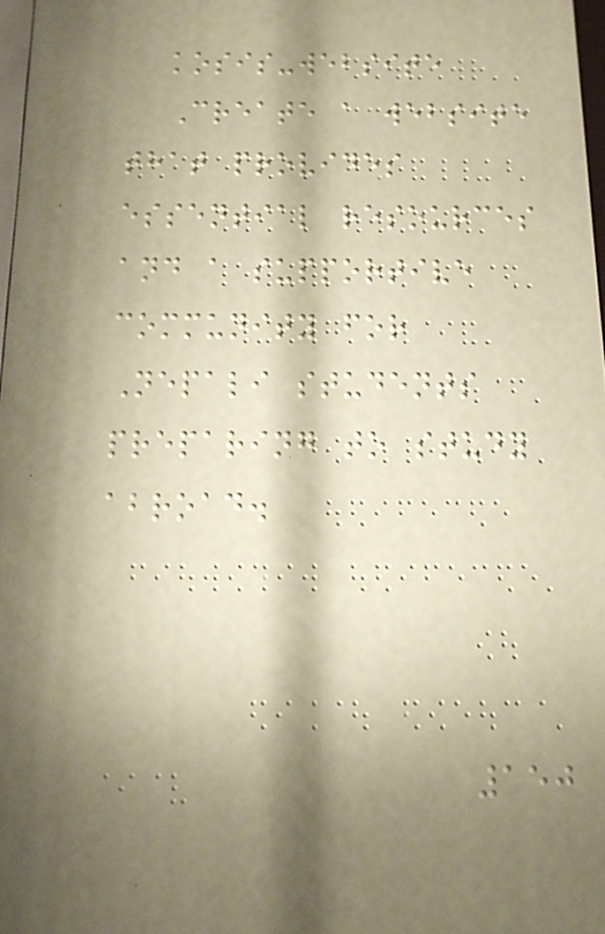kosis-website
Create a website
that provides
essential resources
and a supportive
community for
Nepali students
preparing to study
abroad.
150
